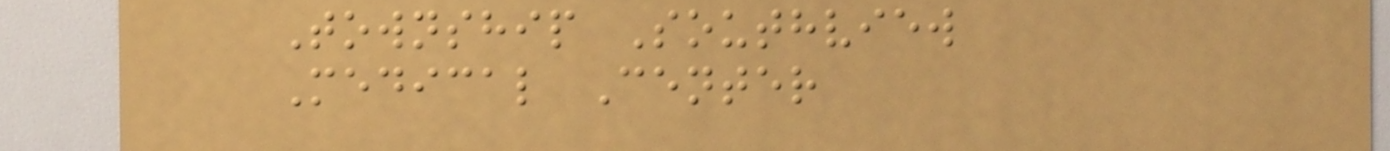Township Southview
Medical Center
